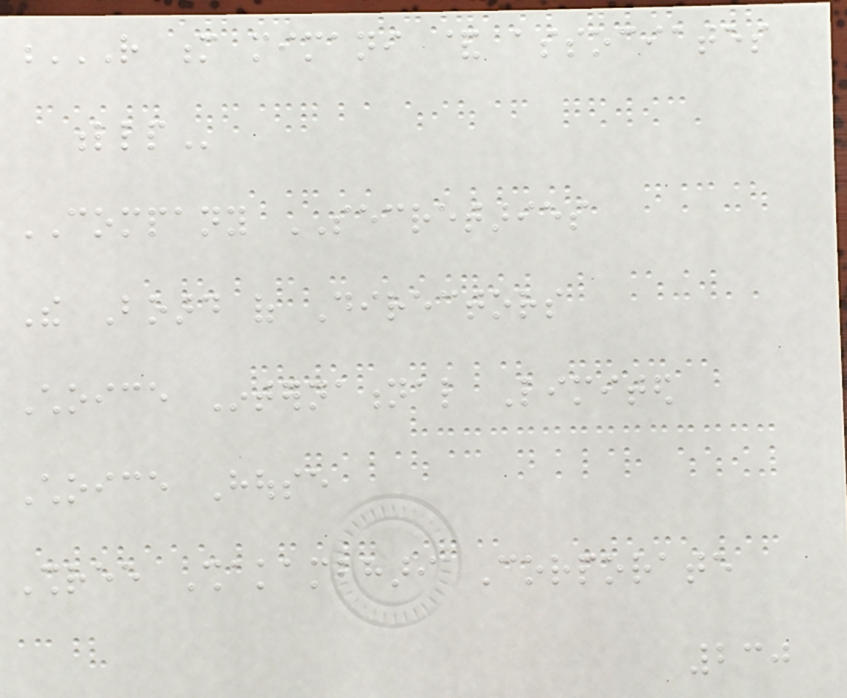R M MIMANI & ASSOCIATES
LLP
COMPANY SECRETARIES
The Board of Directors
Choice International Limited
Choice House
Shree Shakambhari Corporate
230
